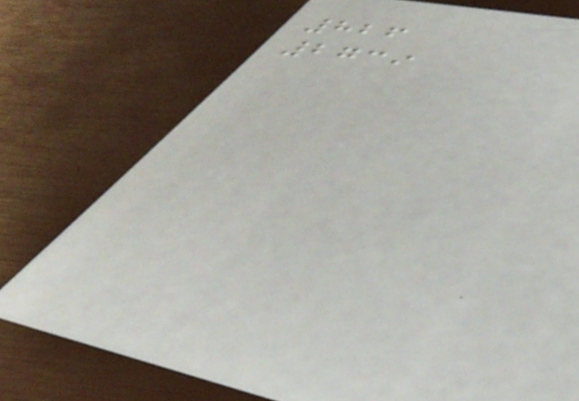826
2739
